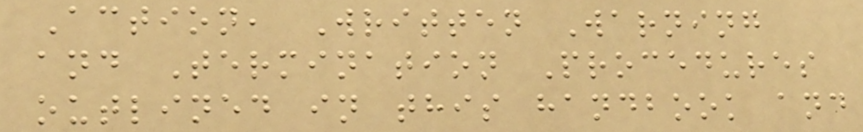Action, Written Warning
and Termination Procedures
outlined in this handbook and
